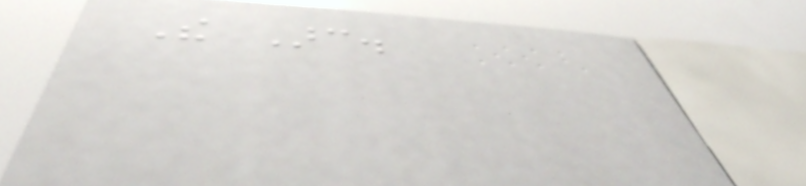The Arc.
